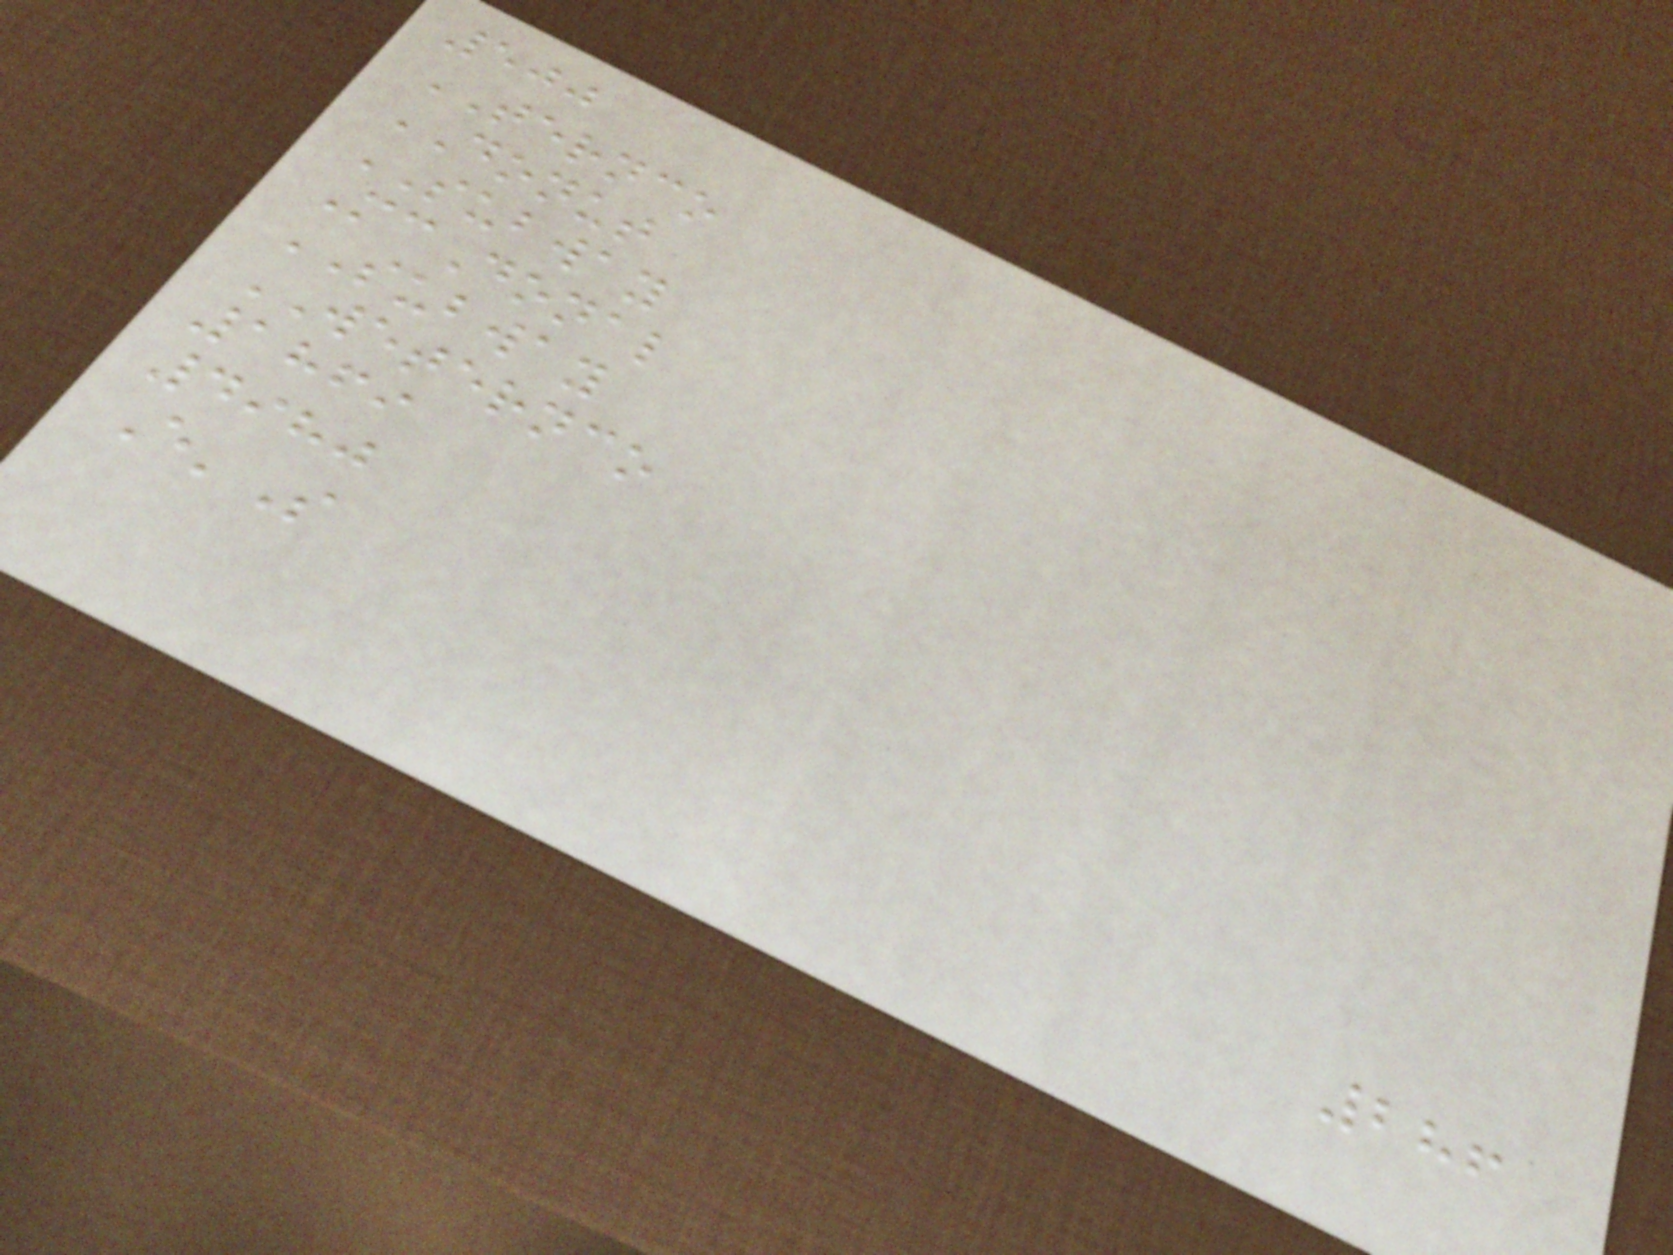500
TERNCO
DONUT
SUBWAY
McDonal
SUBWAY
WETERNCO
1869
4980
E'S
286
